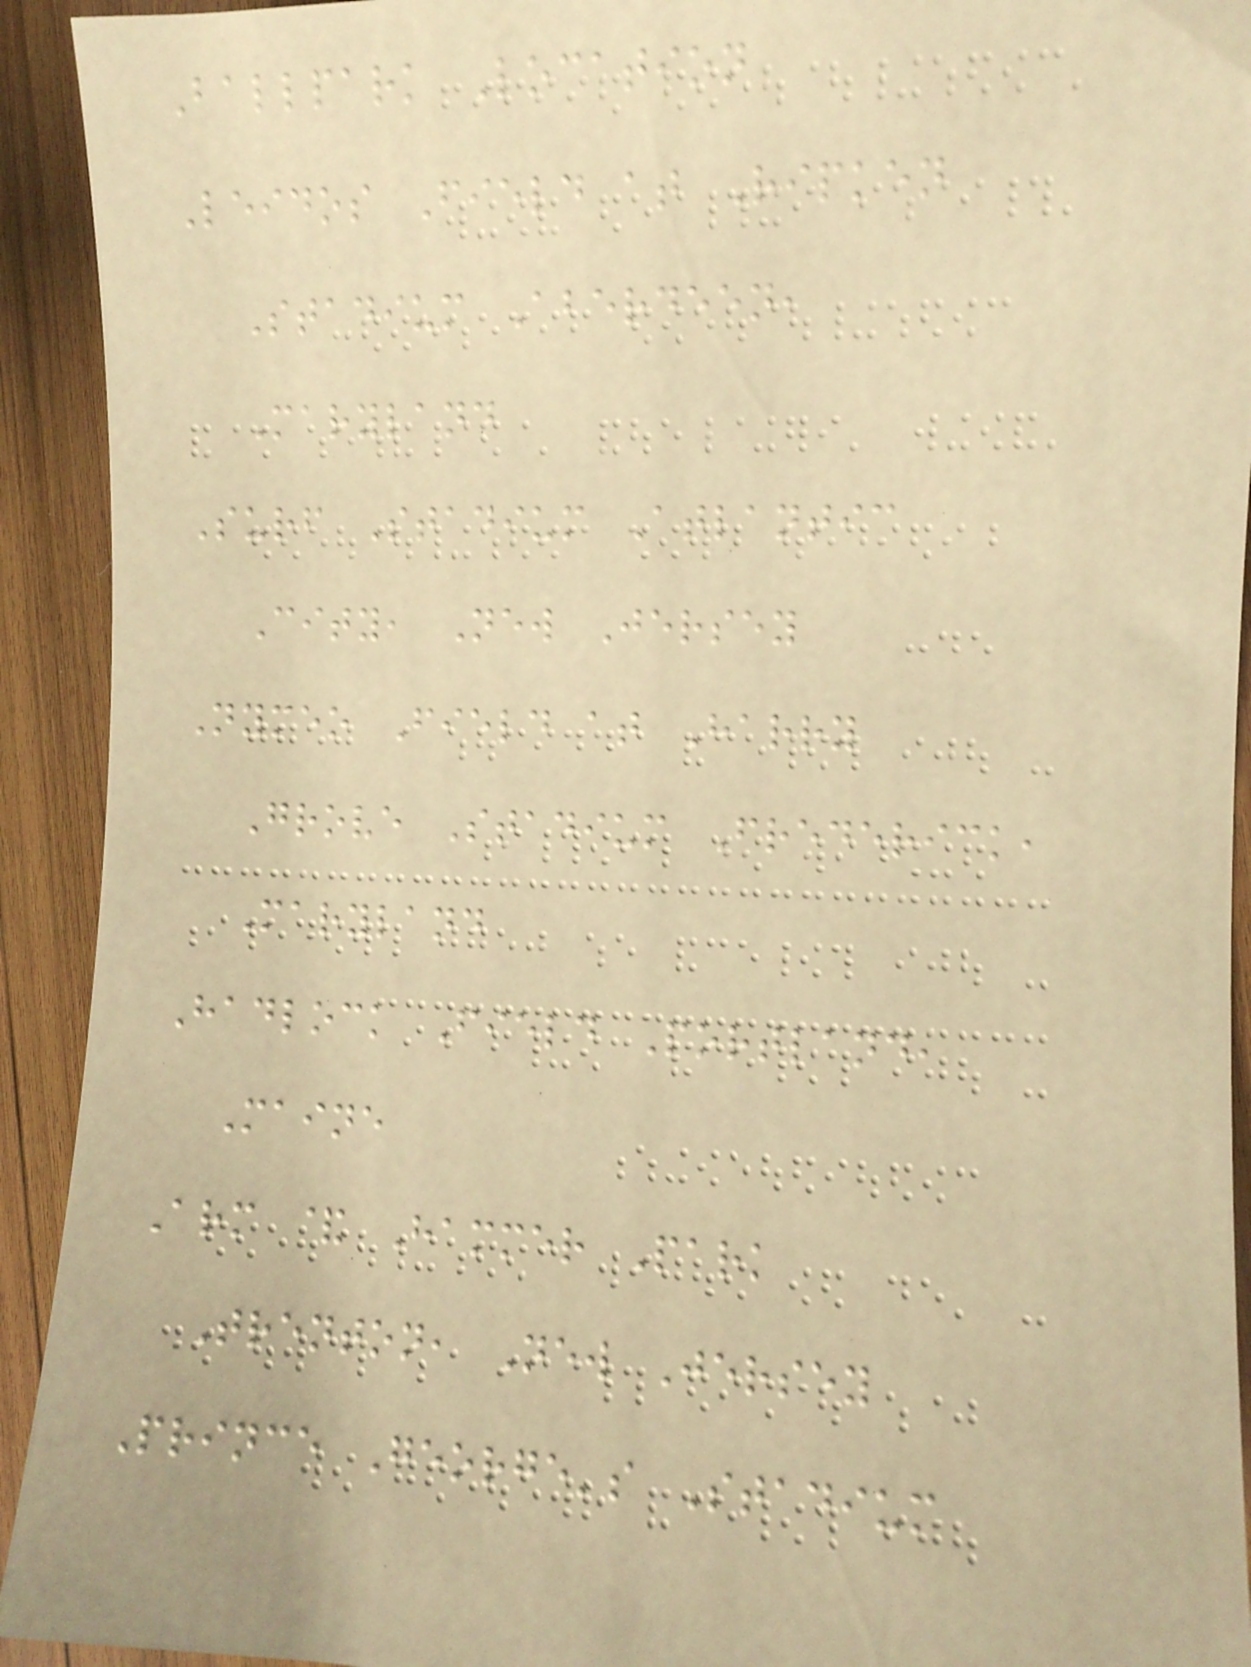Ballpark Location
Leidos Field at Ripken
Stadium Aberdeen,
Maryland
Surf Stadium Atlantic
City, New Jersey
Nymeo Field at Harry
Grove Stadium Frederick,
Maryland
Hadlock Field Portland,
Maine
Arm & Hammer Park
Trenton, New Jersey
Prince George's Stadium
